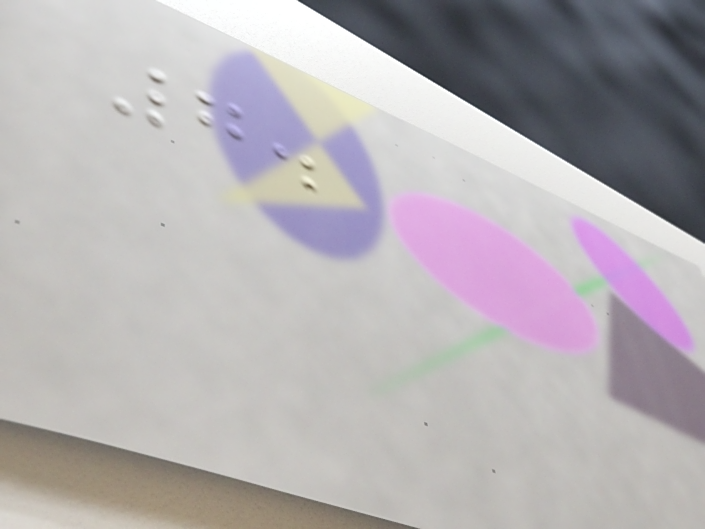7.
